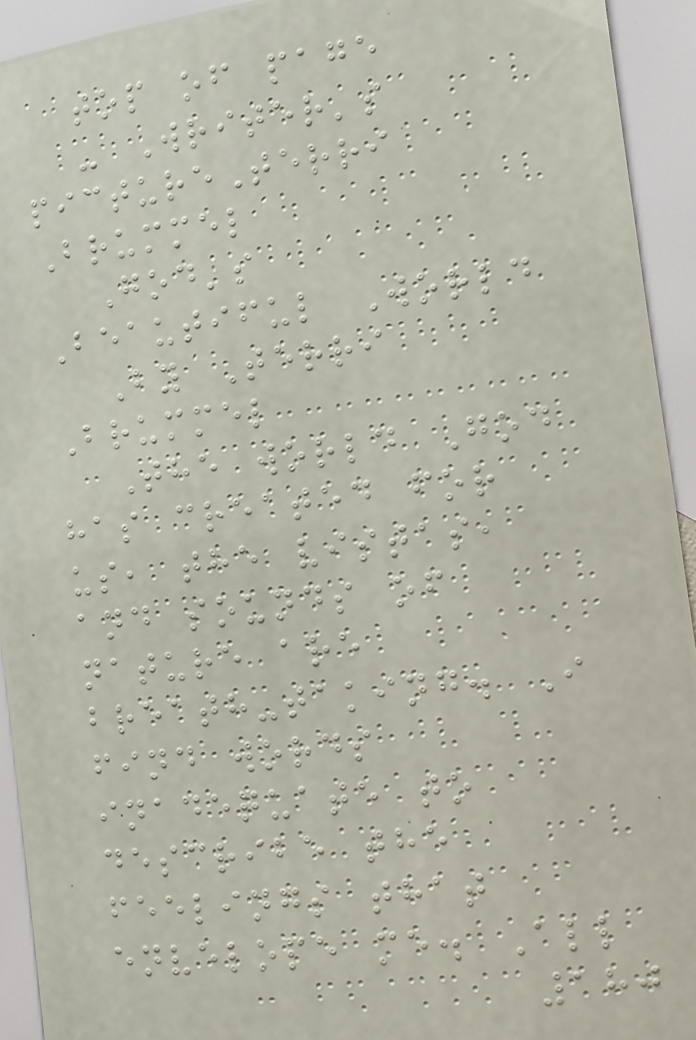top of page
- Writer's
pictureTerri
Brummel
God's
Beautiful World
By Terri
Brummel
The world God
has created for
us, the vistas,
and sounds of
nature are
breath-taking. I
find words
inadequate to
describe the
feelings that
envelope me. All
180
